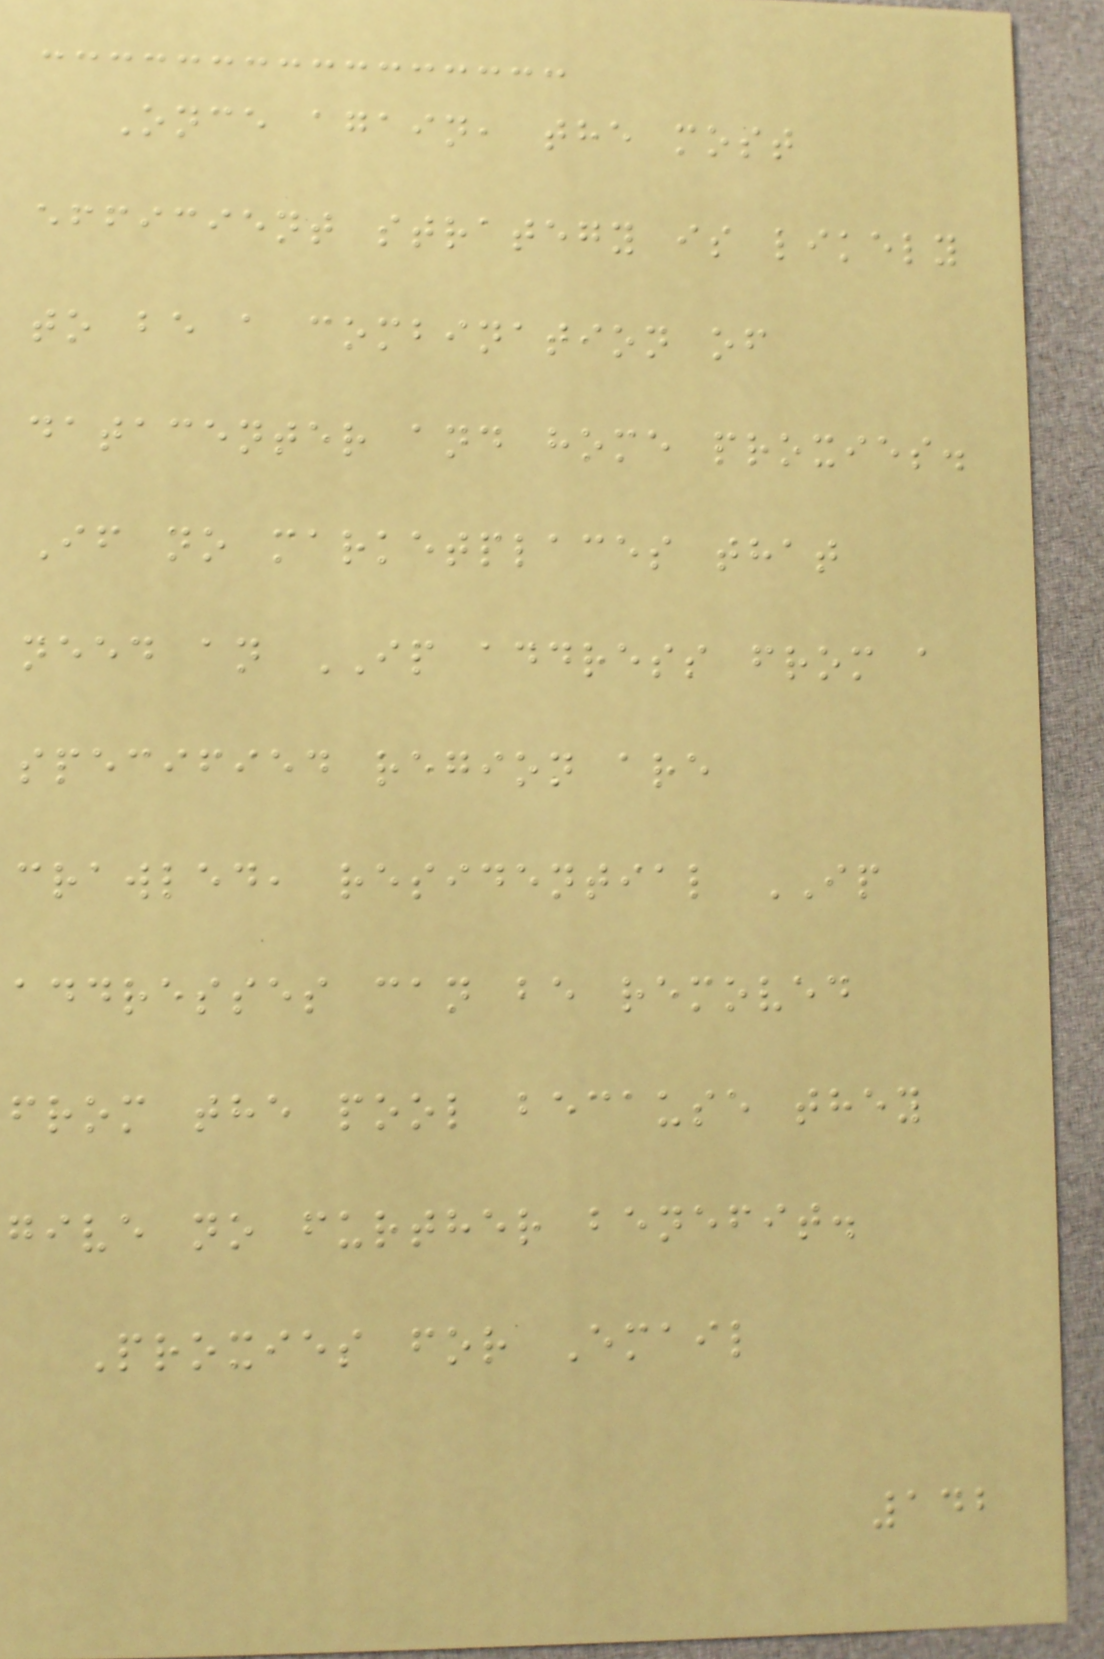Once again, the most
efficient strategy is likely
to be a combination of
datacenter and home proxies.
If no marketplaces that
need an IP address from a
specified region are
crawled, residential IP
addresses can be removed
from the pool because they
give no further benefit.
Proxies for Email
142
